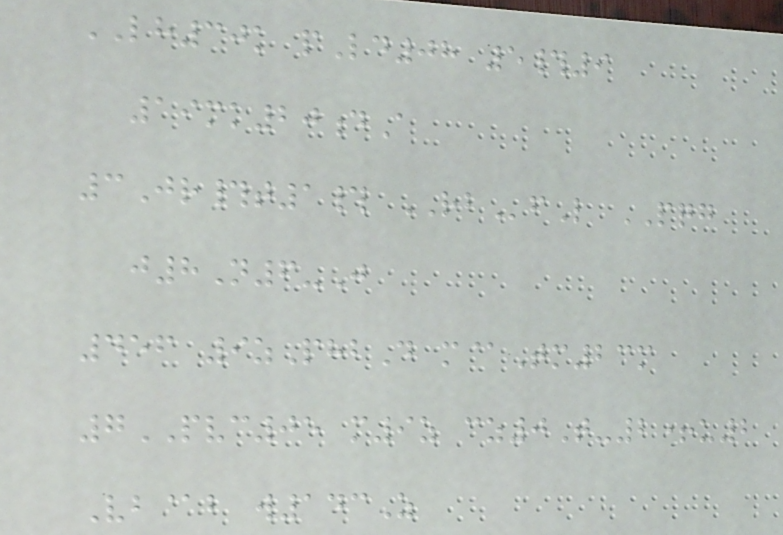LH30k pLd08 5#9
19mk20dA
3Jr#t1# RBfL PQG
j8N6-J
456 9zPhbD m@Tm23m
7PVC05 m9z cz0T-2+u2
Vb@b w143Z
